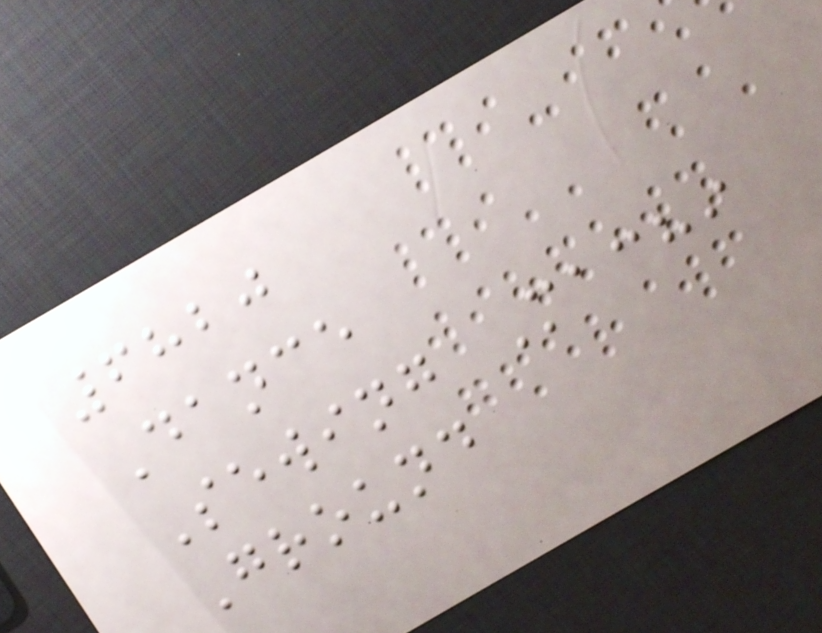6820
Dance
Sewing Machi
Ground
